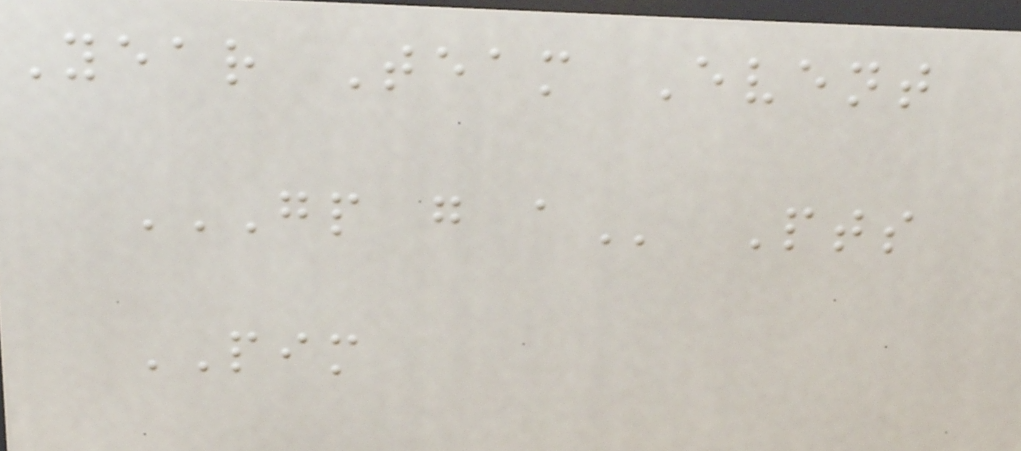Year Team Event
GP G A Pts
PIM
